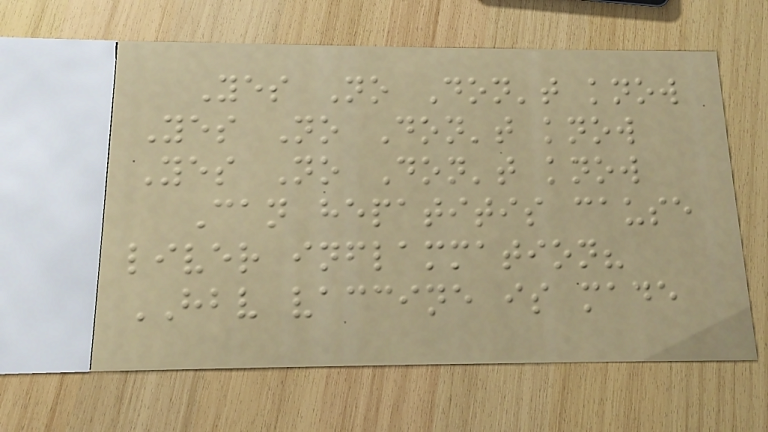Yes No Don't know
Yes No Don't know
Yes No Don't know
Can hepatitis cause
liver inflammation?
HBV vaccine is made
